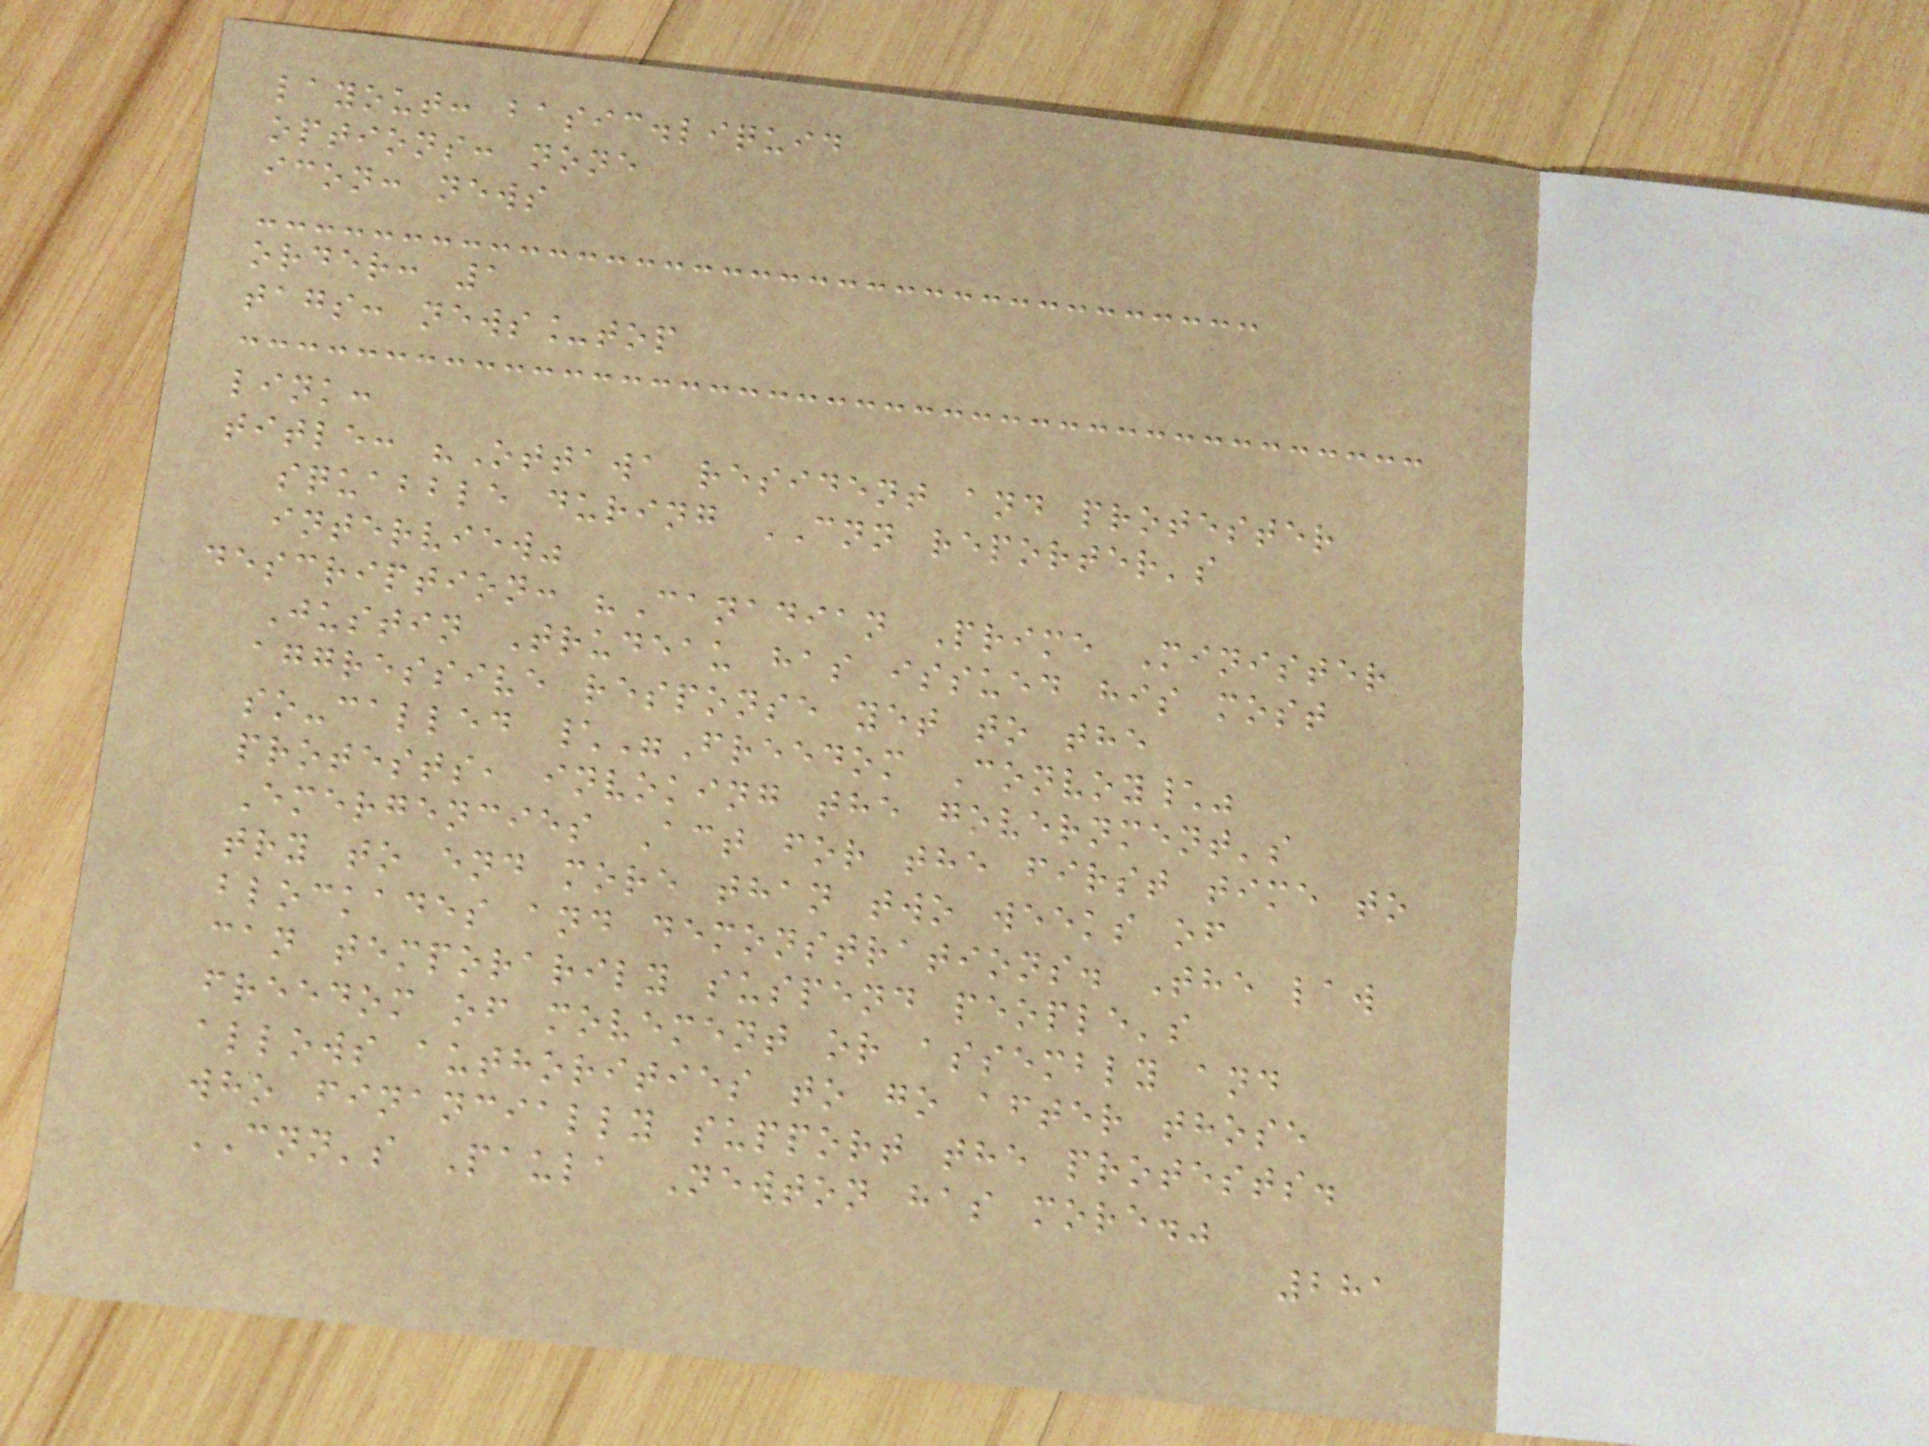layout: basic.liquid
options: none
icon: news
order: 1
tags: news_top
link:
title: "Ottawa resident and protester
squabble during CNN reporter's
interview"
description: "Canadian Prime Minister
Justin Trudeau has issued his most
aggressive response yet to the
so-called \"Freedom Convoy\"
protests, invoking the government's
Emergencies Act for the first time to
try to end more than two weeks of
blockades and demonstrations. The law
can temporarily suspend people's
freedom of movement or assembly and
allows authorities to go after those
who financially support the protests.
CNN's Paula Newton has more."
281
